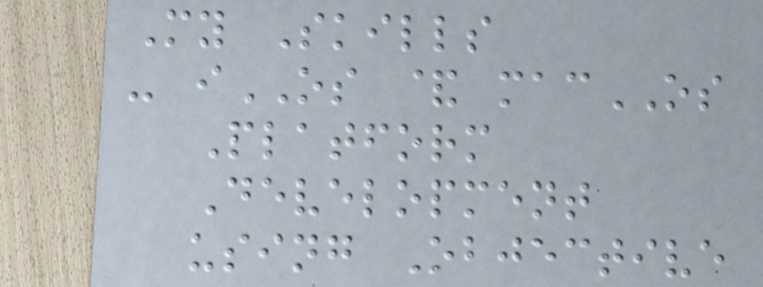My Skills
- iOS & macOS
Platform
Development
using Objective
